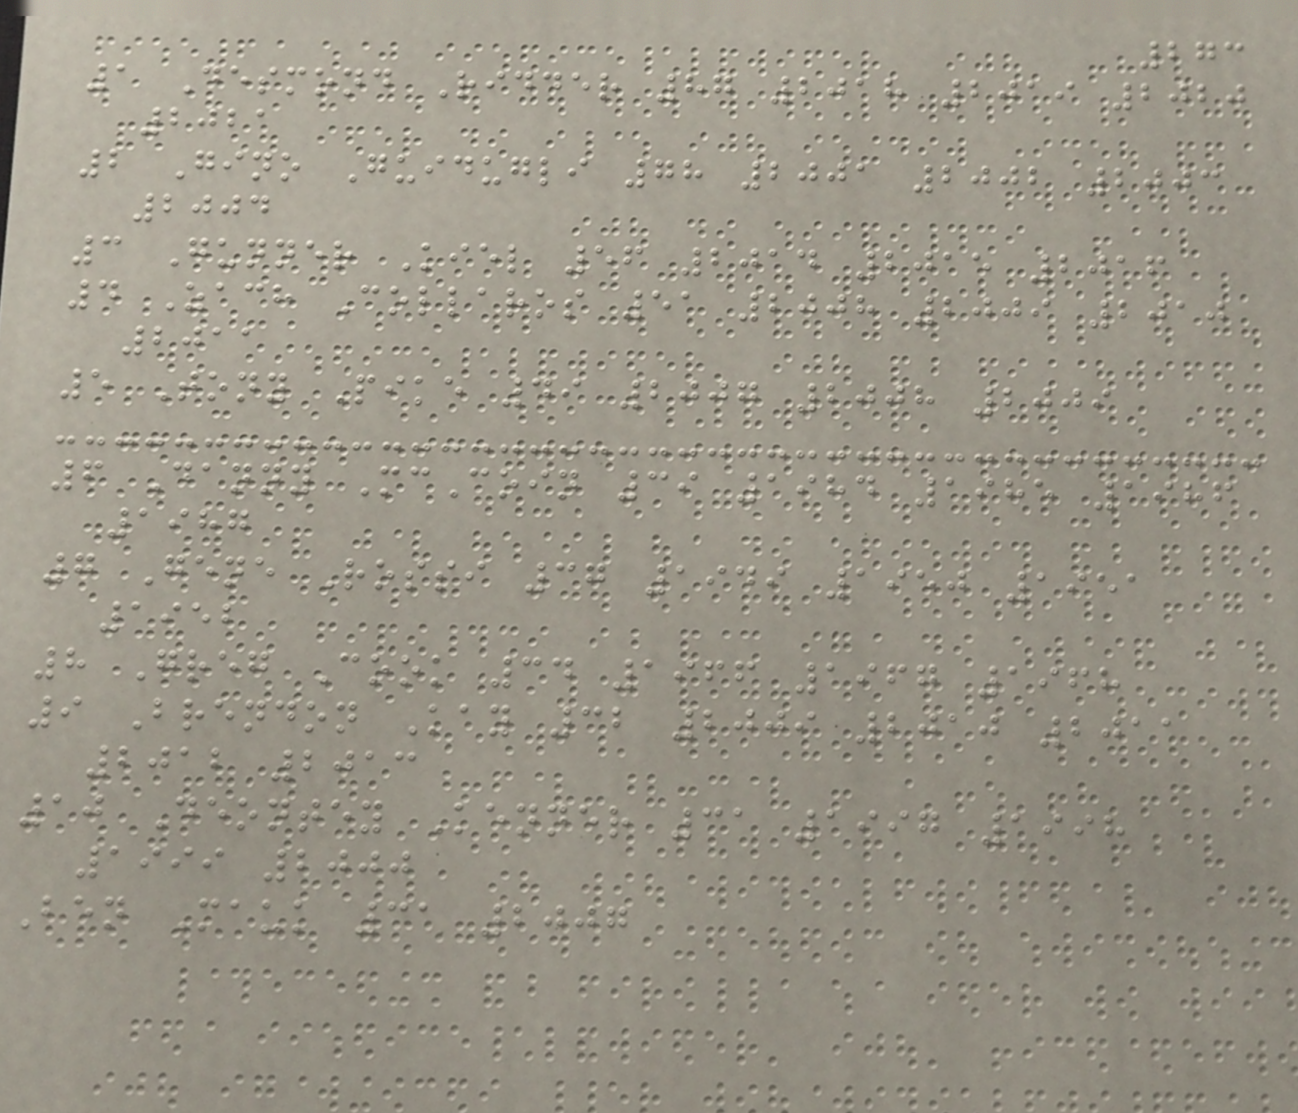273
1 Desmond Ridder 87 2018 2019 2020
2021
2 Gino Guidugli 78 2001 2002 2003
2004
3 Gunner Kiel 56 2014 2015 2016
4 Zach Collaros 51 2008 2009 2010
2011
5 Tony Pike 49 2007 2008 2009
6 Danny McCoin 39 1984 1985 1986
1987
7 Gene Rossi 37 1949 1950 1951
1952
8 Greg Cook 34 1966 1967 1968
9 Brendon Kay 32 2009 2010 2011
2012 2013
10 Deontey Kenner 31 1997 1998
1999 2000
Ben Mauk 31 2007
